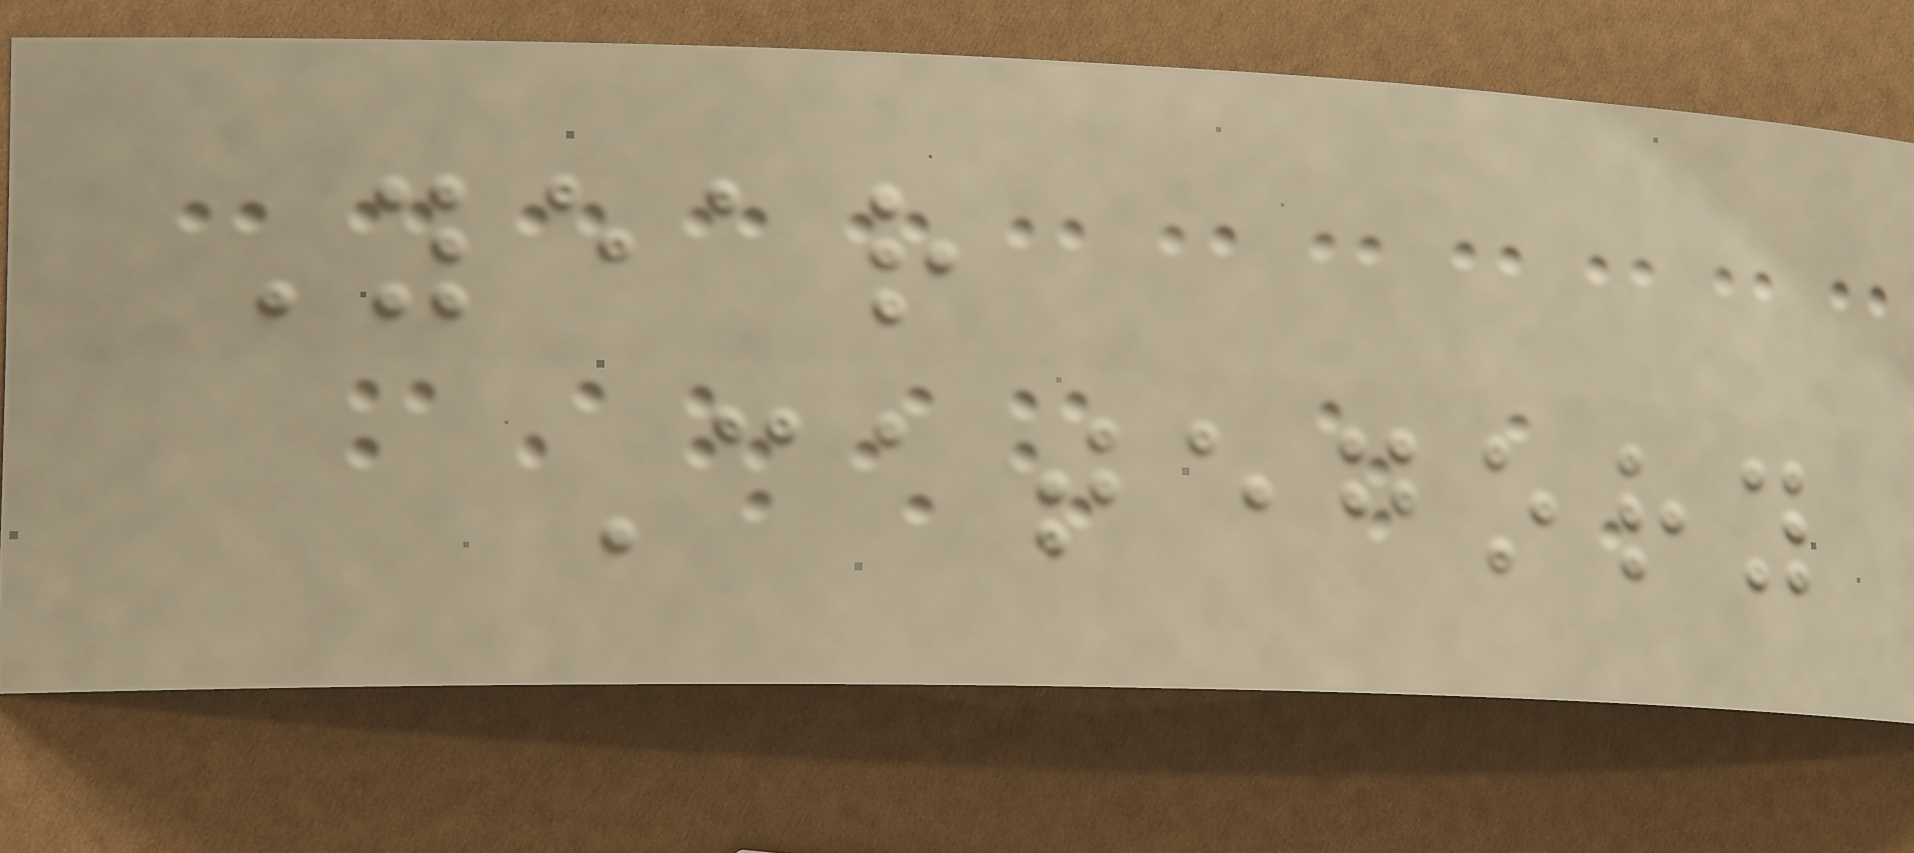Year
Category
